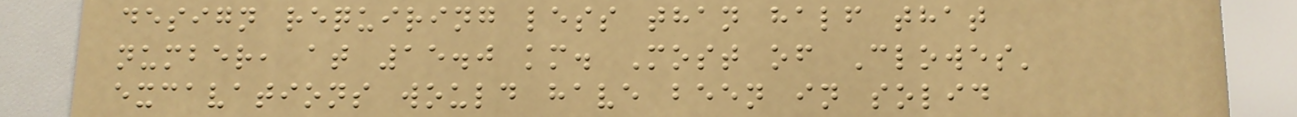design requiring less than half that
number, at 15.0 km. Most of Clowes'
excavations would have been in solid
